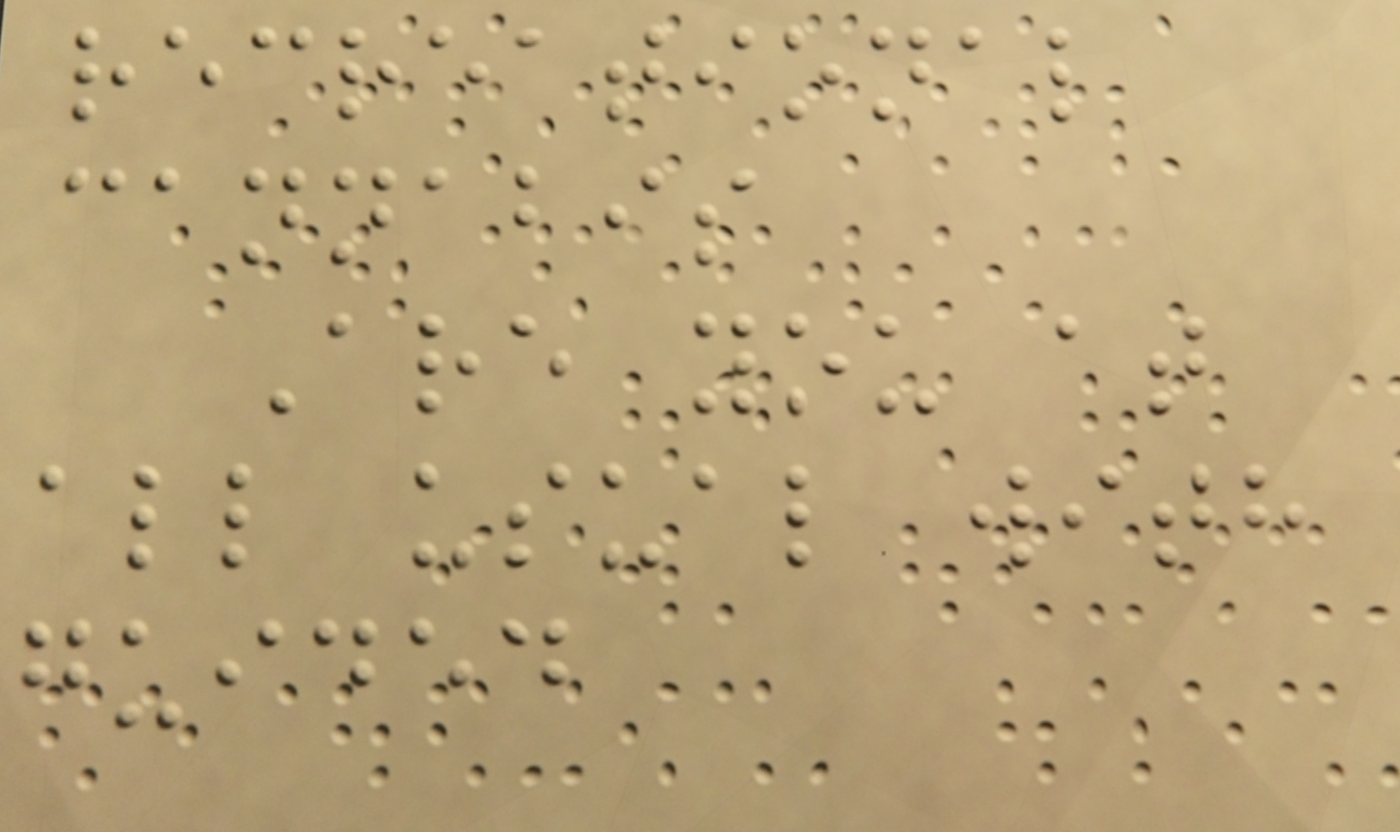recreational
cannabis
Are you at
all usual with
guided
